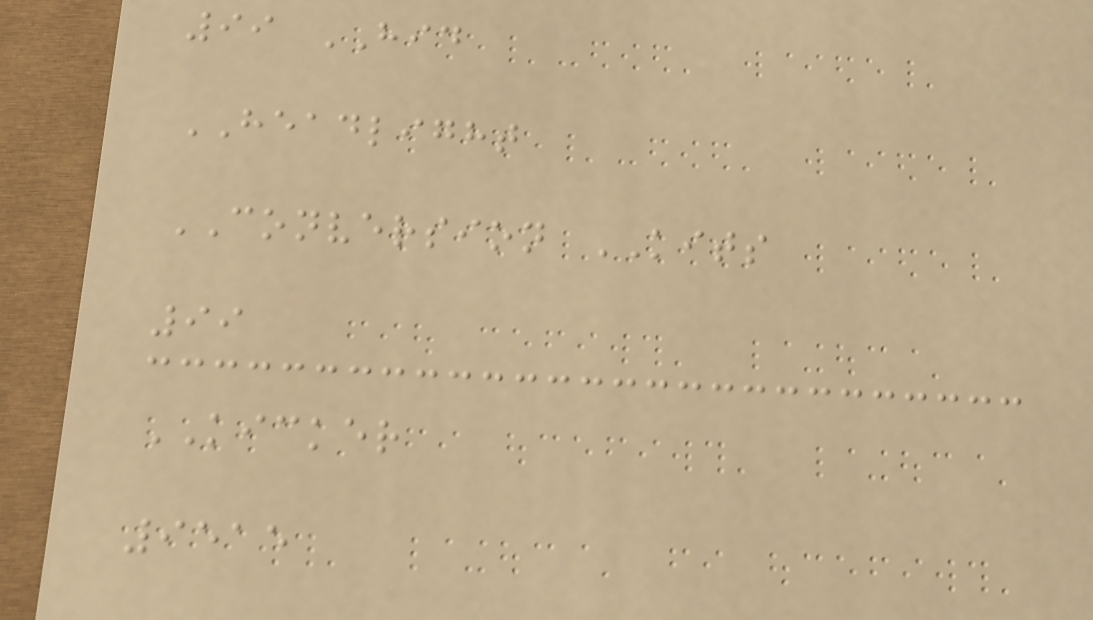99 HID
HEADLIGHT
CONVERSION KITS
99
KICKER
9515
